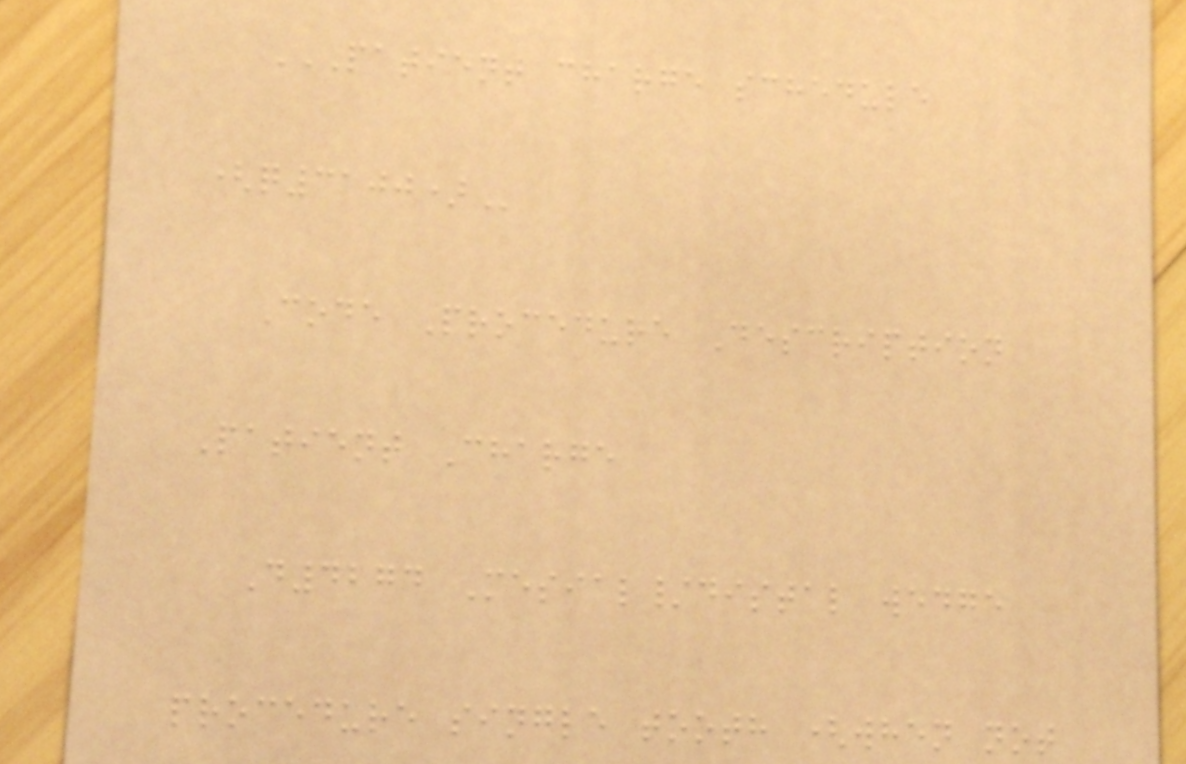PATIENT CHARGE SCHEDULE
(Q3100)
Code Procedure Description
Patient Charge
D4274 Mesial/distal wedge
procedure single tooth (when not
